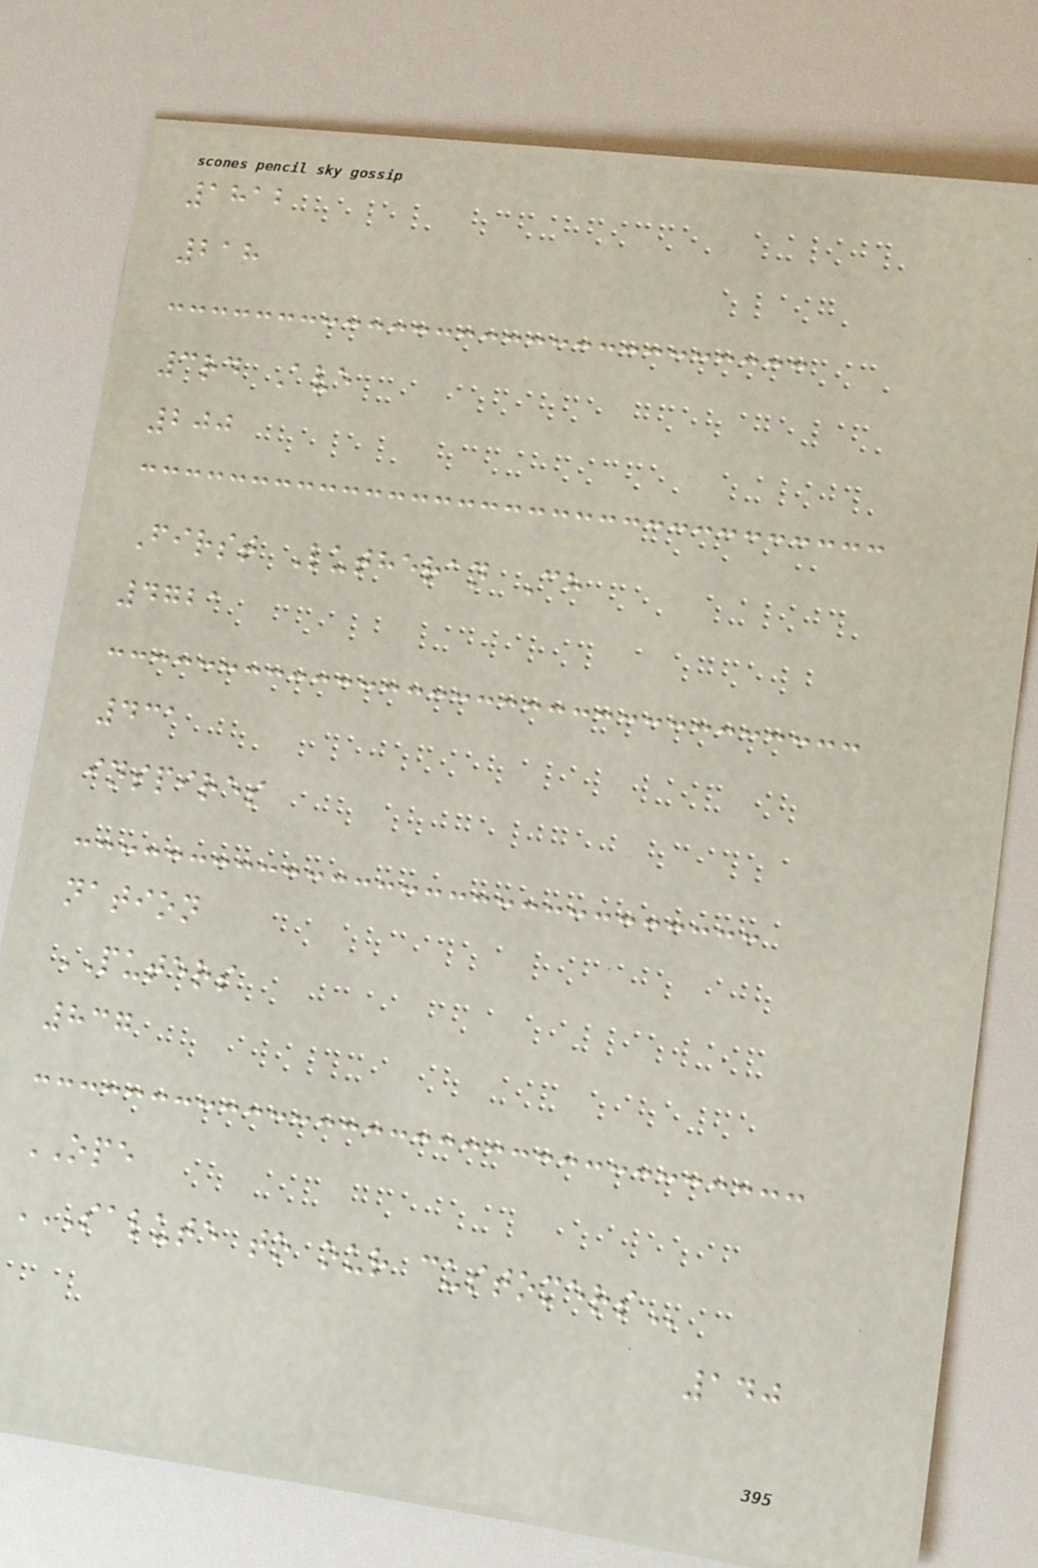1812
218
3rd Ave
200
First Lutheran Ch
4721
431
inspires
nation
PUTERS
837
OPE
SALUTE TO OUR CUSTOMERS
140
